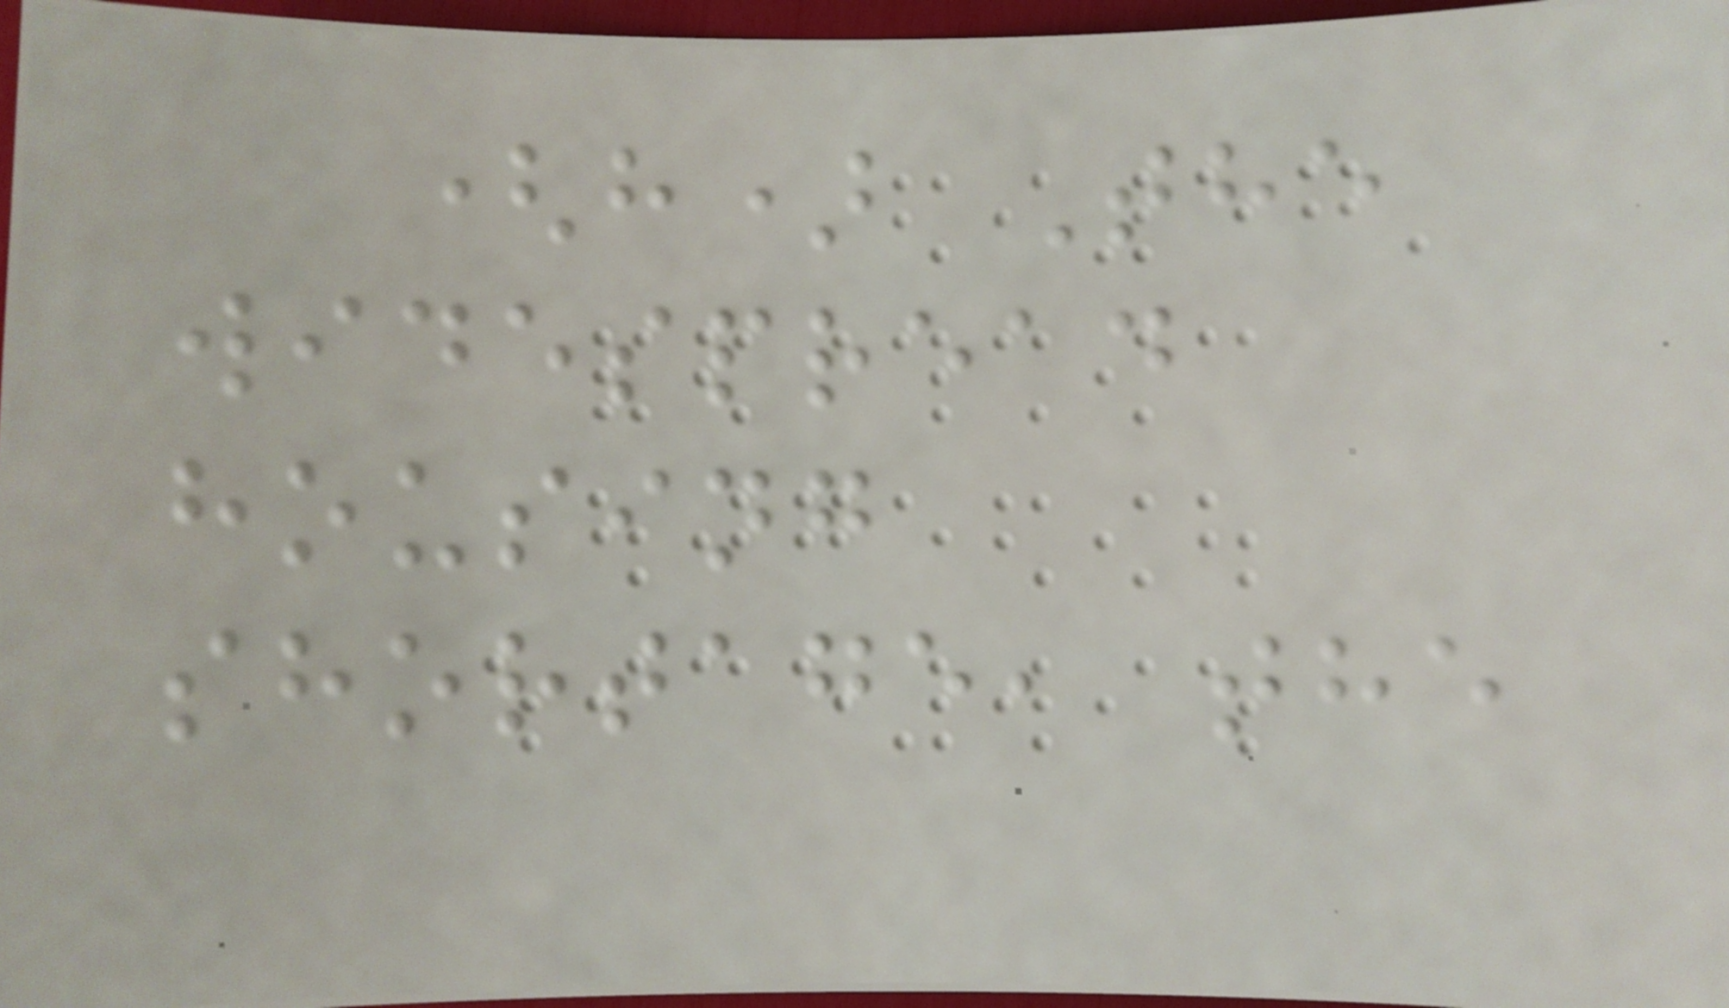(h) The
widespread
housing
shortage, the
